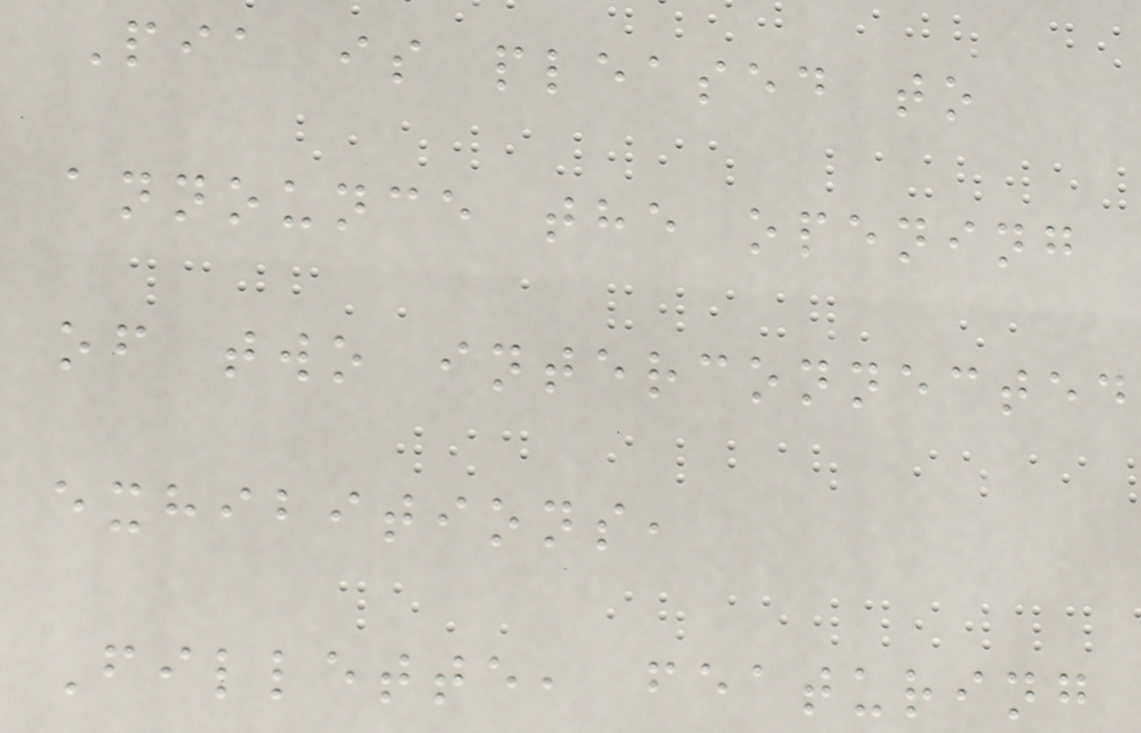Pia is pleased to
announce the opening
of two interconnected
exhibitions,
Fillette, featuring
